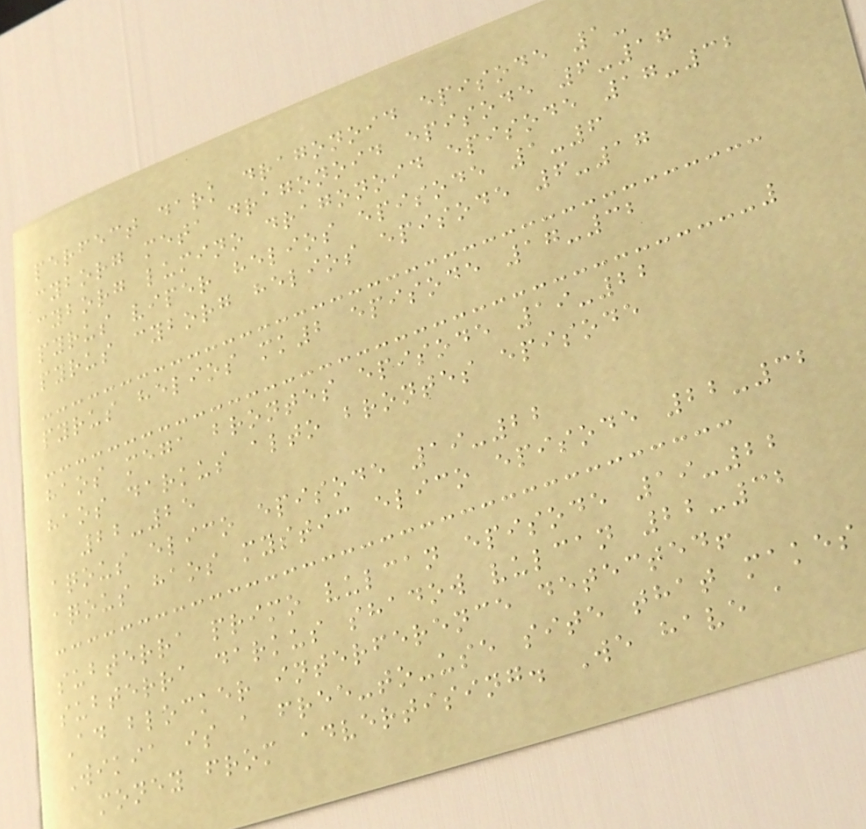perfect dark dragonoid episode 1-
cyborg meta dragonoid episode 6-17
cyborg lumino dragonoid episode 17-32
pyrus viper helios episode 1-6
pyrus cyborg helios episode 6-17
pyrus helios mk2 episode 17-32
haos mega brontes episode 19-22
haos darkus alto brontes episode
22-25
aqous elico episode 19-22
aqous haos mystic elico episode 22-32
subterra primo vulcan episode 19-22
subterra darkus shadow vulcan 22-32
Ad blocker interference detected!
Wikia is a free-to-use site that makes
money from advertising. We have a
